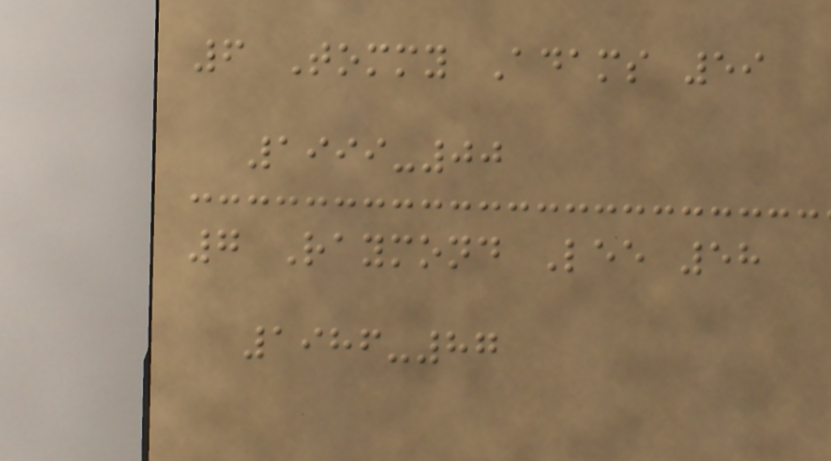6 Tommy Adams 59
1999-00
7 Raymond Lee 58
1986-87
